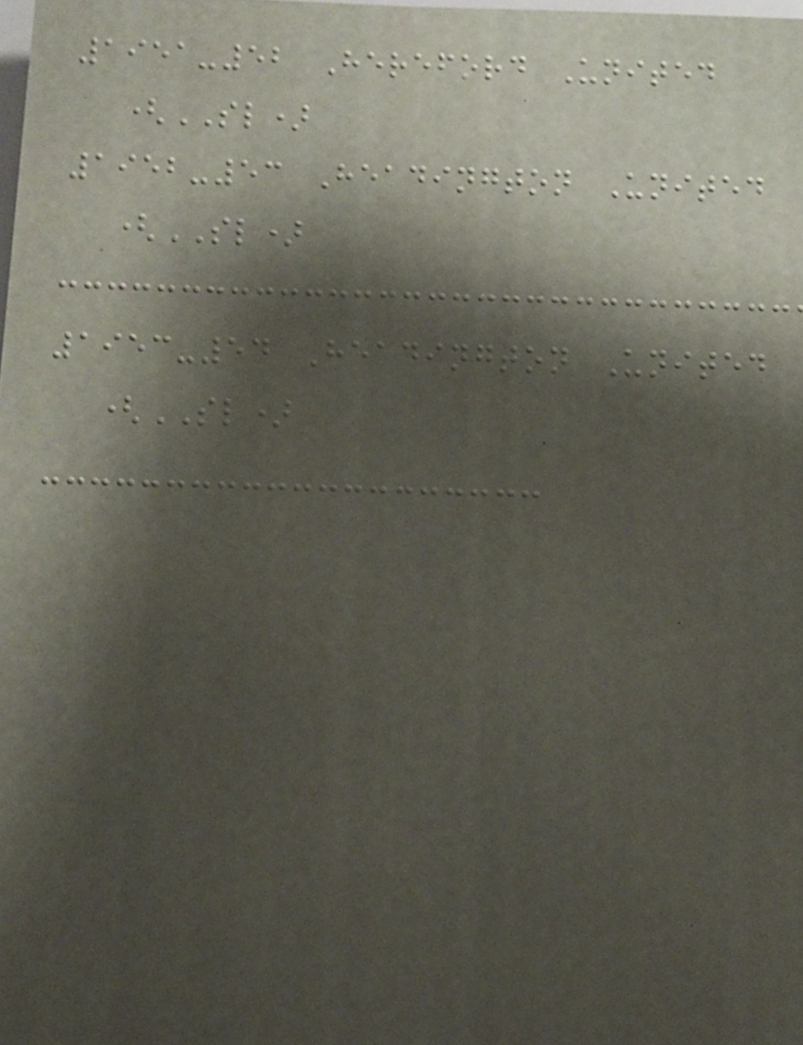1951-52 Hereford United
(SL)
1952-53 Headington United
(SL)
1953-54 Headington United
(SL)
